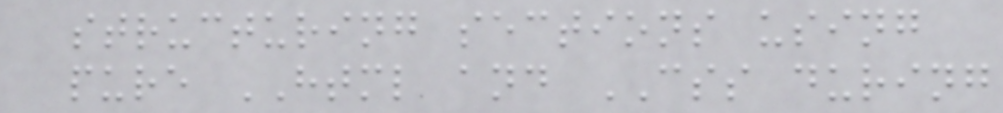structuring sections using
pure HTML and CSS during
